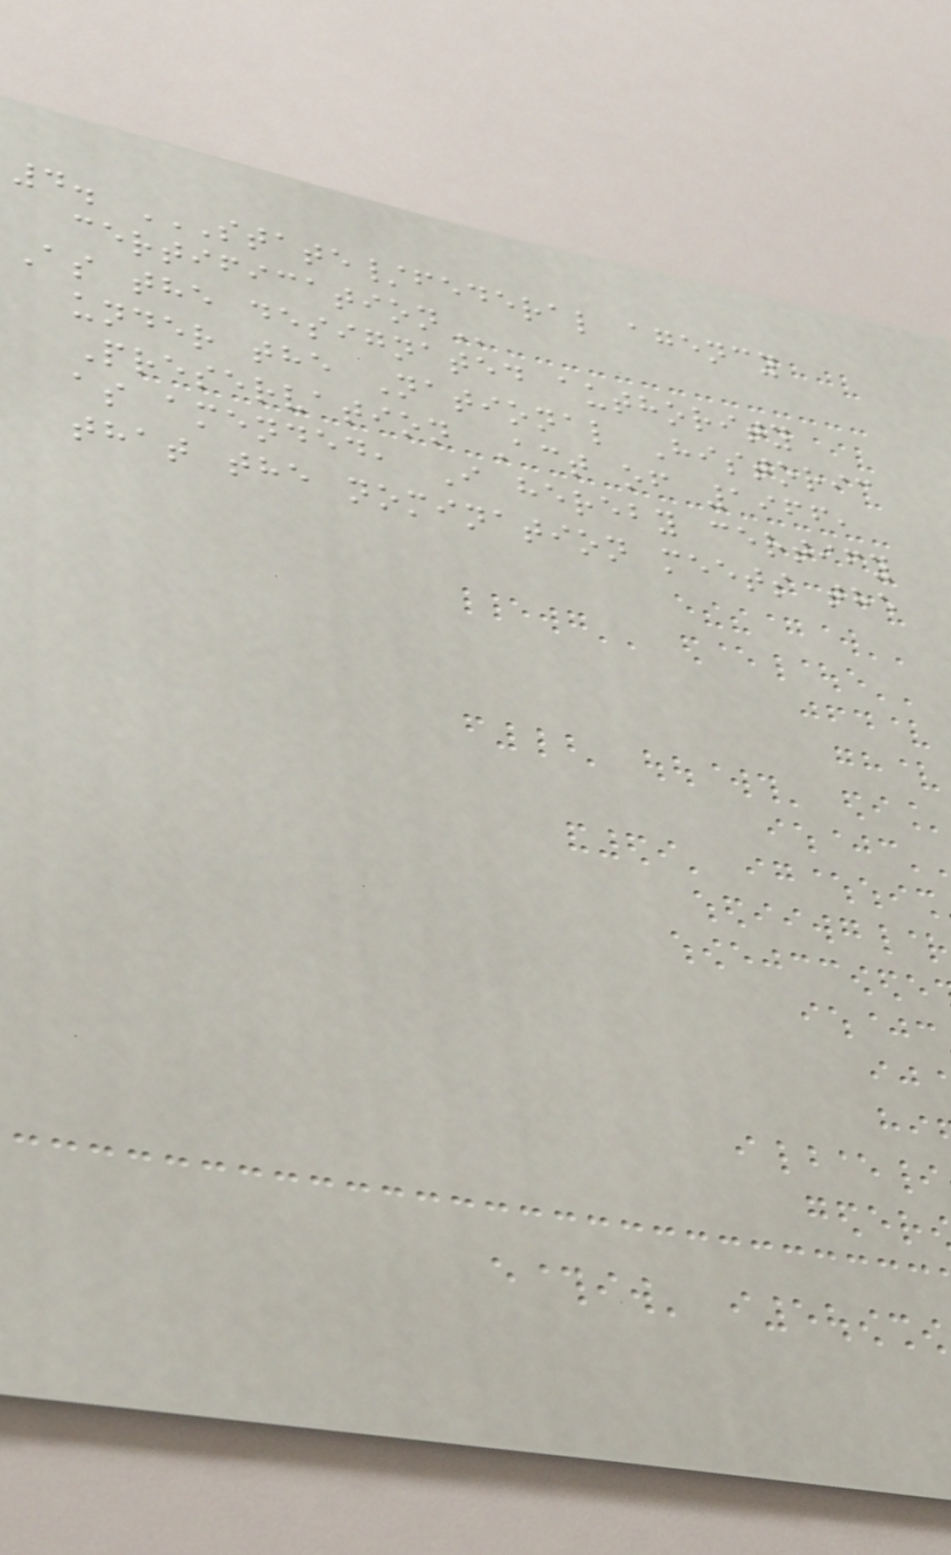4. STATE/FEDERAL AGENCY
CERTIFICATION
As the designated authority
under the National Historic
Preservation Act of 1966,
as amended, I hereby certify
that the nomination meets the
